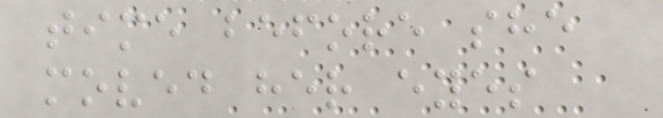time before she
moved her eyes
